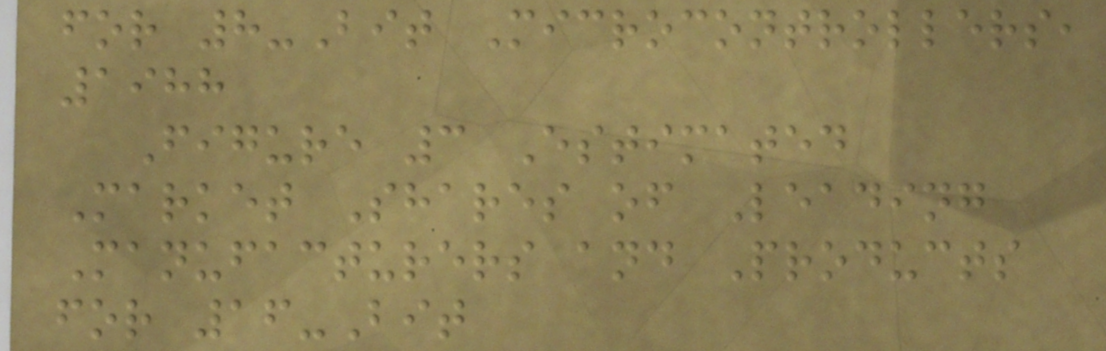for 8-Bit Microcontrollers,
1988
Figure 3 Estimated
Market Shares of Leading
Manufacturers and Products
for 16-Bit
